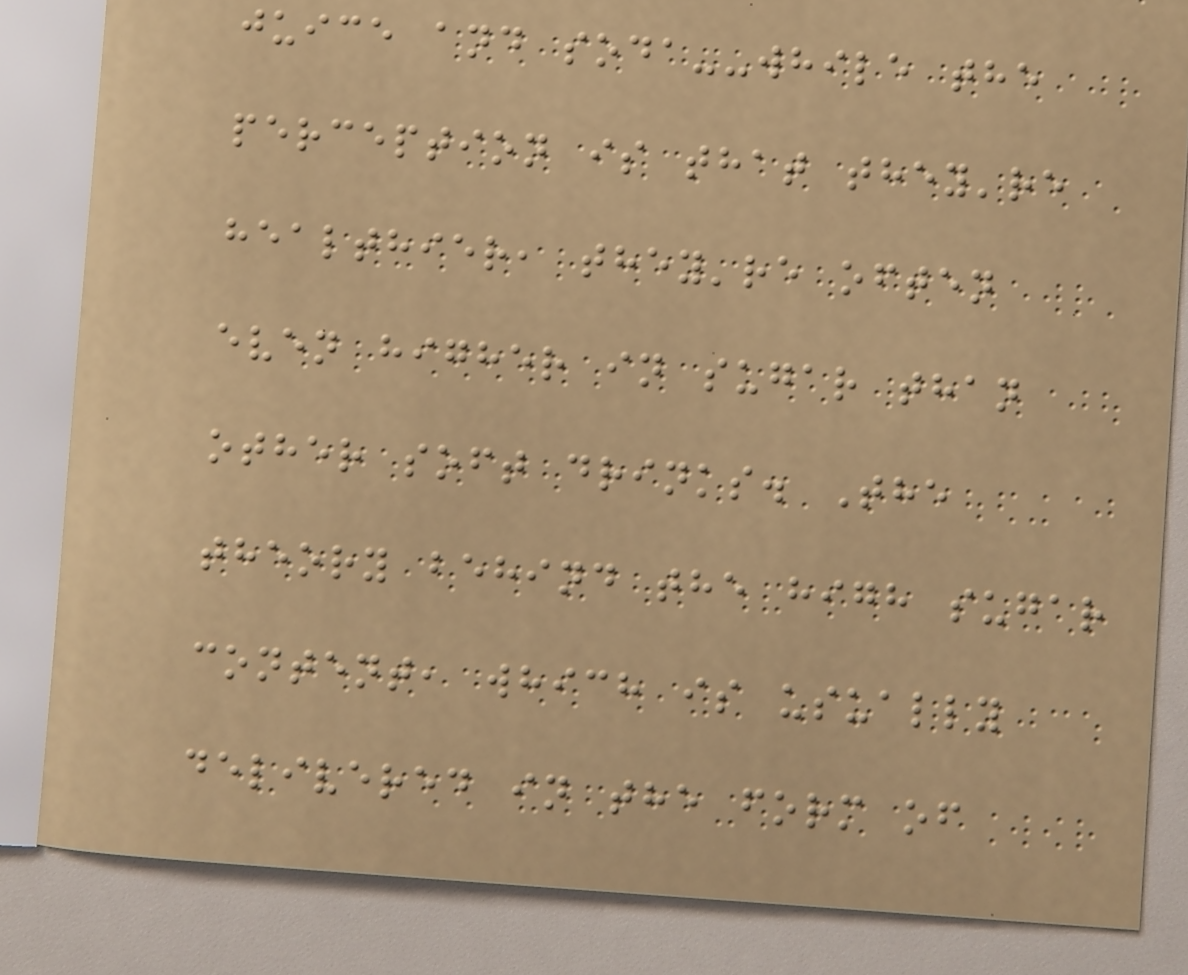juice and soda--while the
perception is that they're
healthier, they're often
even higher in sugar than
other soft drinks. The
theory behind the high sugar
content, which is usually
delivered in the form of
